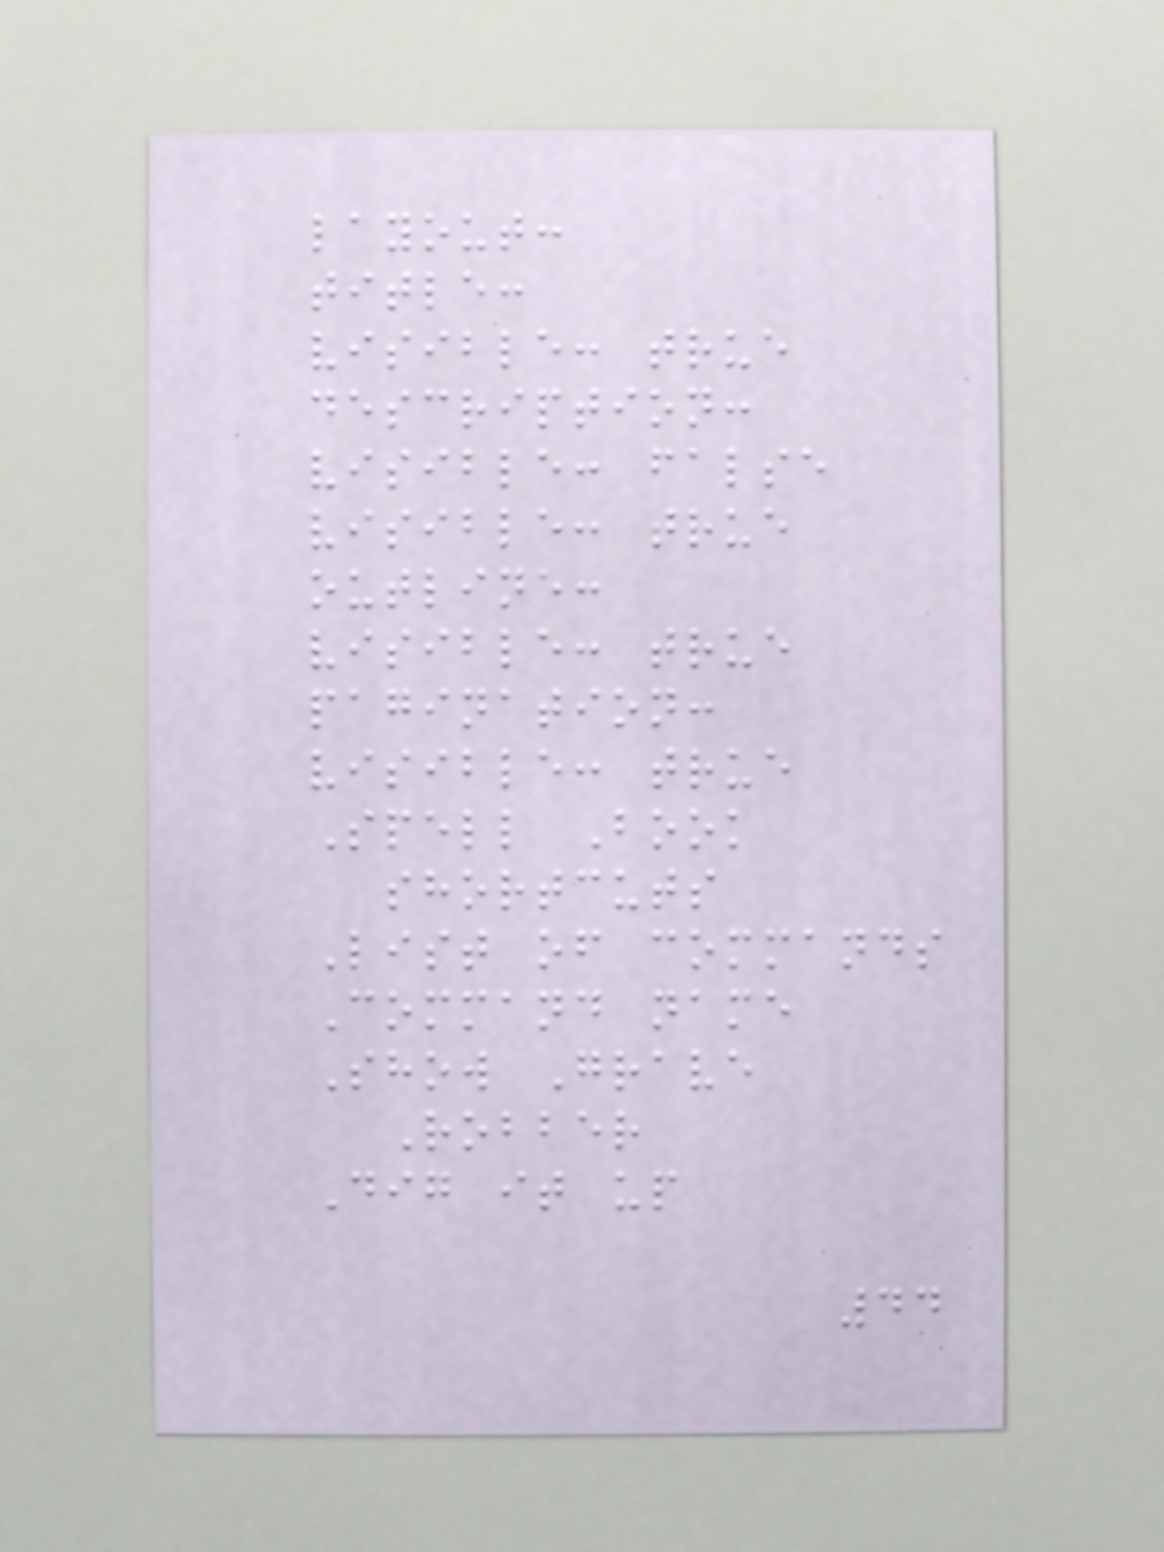layout:
title:
visible: true
description:
visible: false
visible: true
outline:
visible: true
pagination:
visible: true
Spell Book
shortcuts
List of commands
Command name
Show Grave
Robber
Dig it up
44
